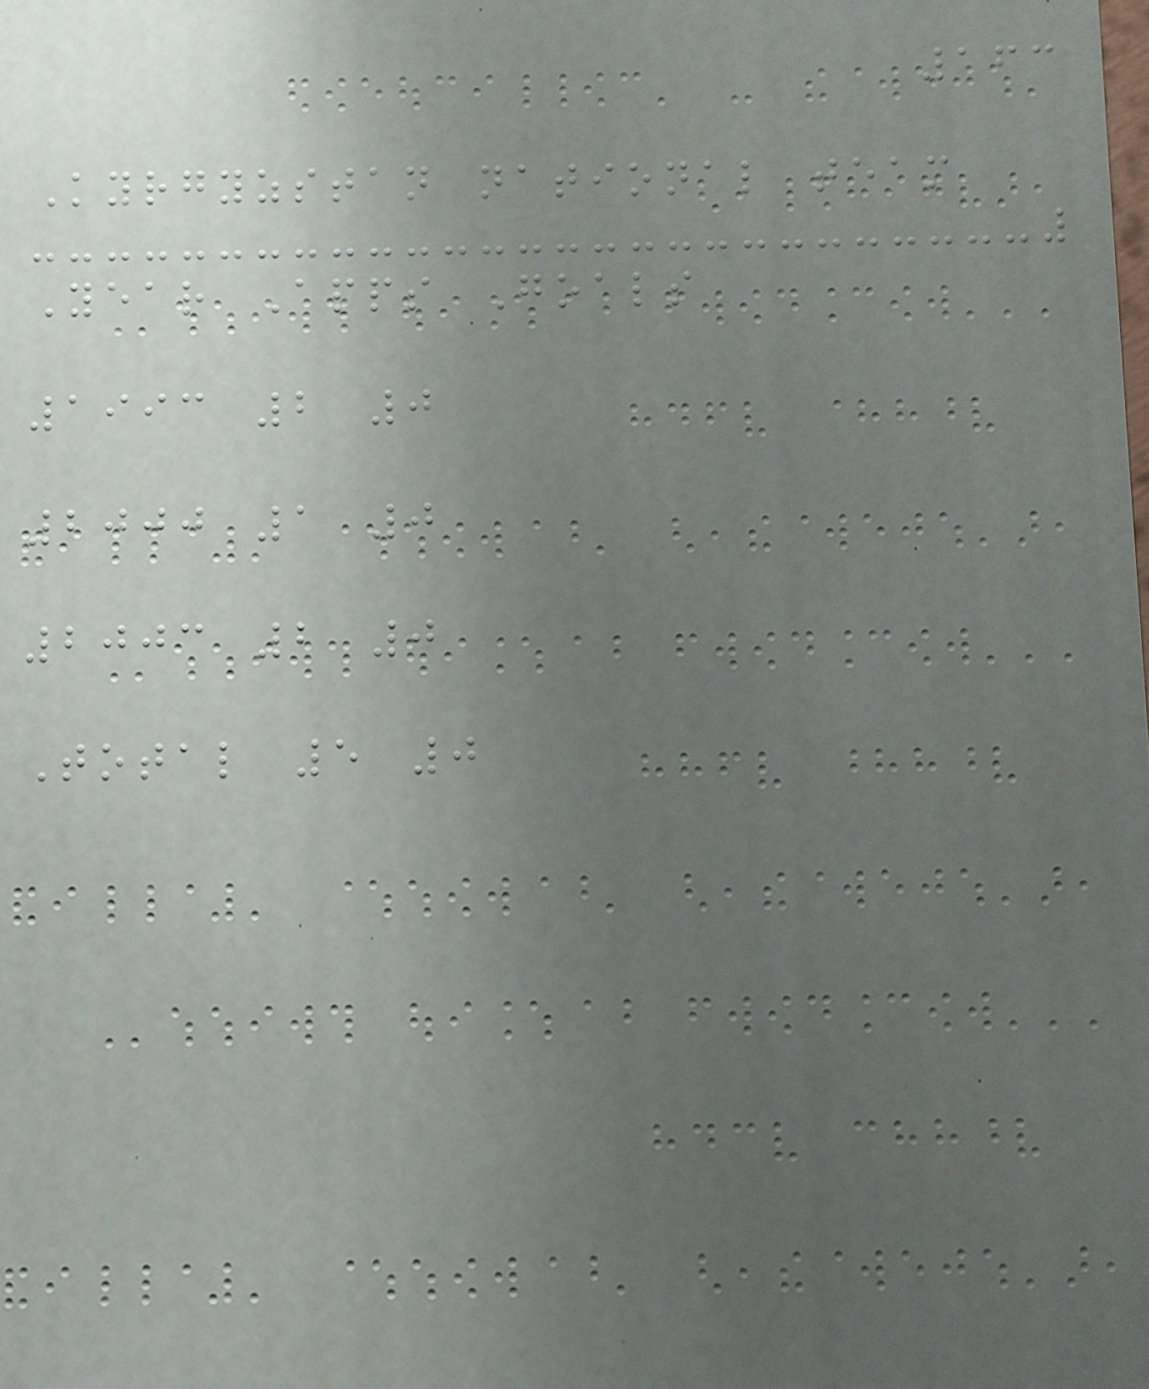163
Kyrgyzstan national team
Year Apps Goals
1993 2 0
2000 1 0
2003 2 0
Total 5 0
